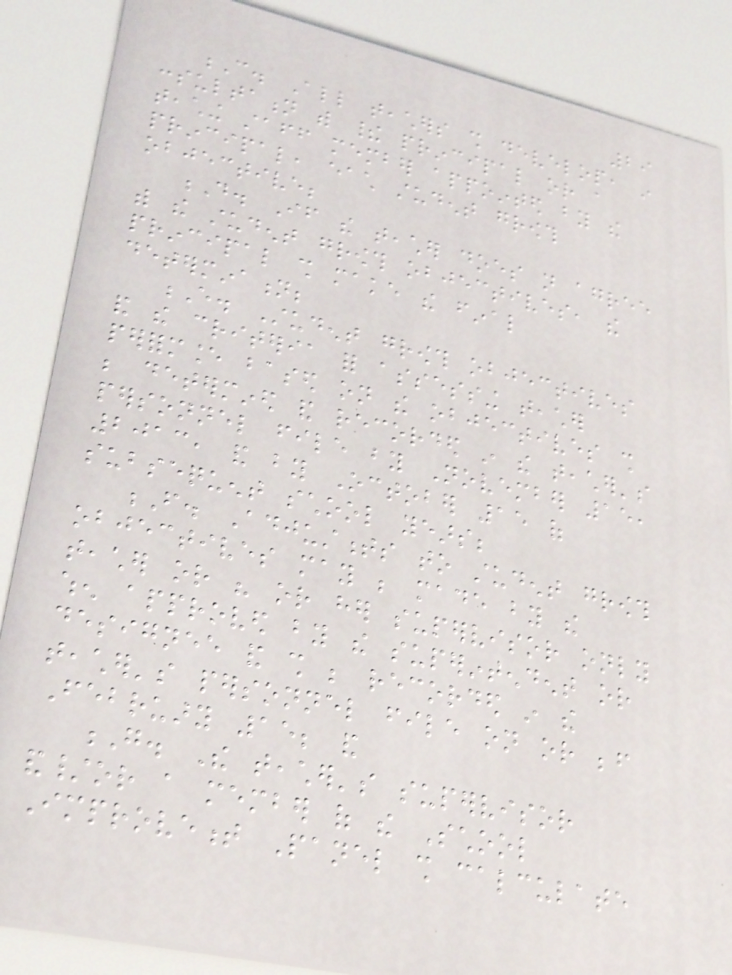29
C. All teachers shall develop, in
consultation with their principal or a
teaching staff member appointed by the
principal, each student growth
objective;
D. If the teacher does not agree
with the student growth objectives, the
principal shall make the final
determination;
E. Student growth objectives
and the criteria for assessing teacher
performance based on the objectives shall
be determined and recorded in the teacher's
personnel file by November 15,
2013, and by October 15 of
subsequent school years;
F. Adjustments to student growth
objectives may be made by the
teacher or his or her supervisor only
when approved by the superintendent or
designee and shall be recorded in the
teacher's personnel file on or before
February 15; and
G. The teacher's supervisor
and/or a member of the School
Improvement Panel shall calculate
